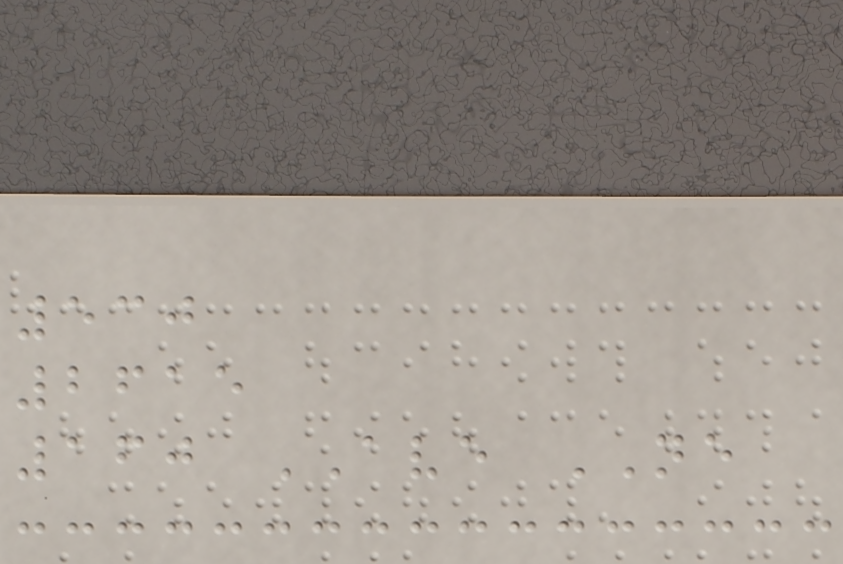530
2615
160 AVE NE
